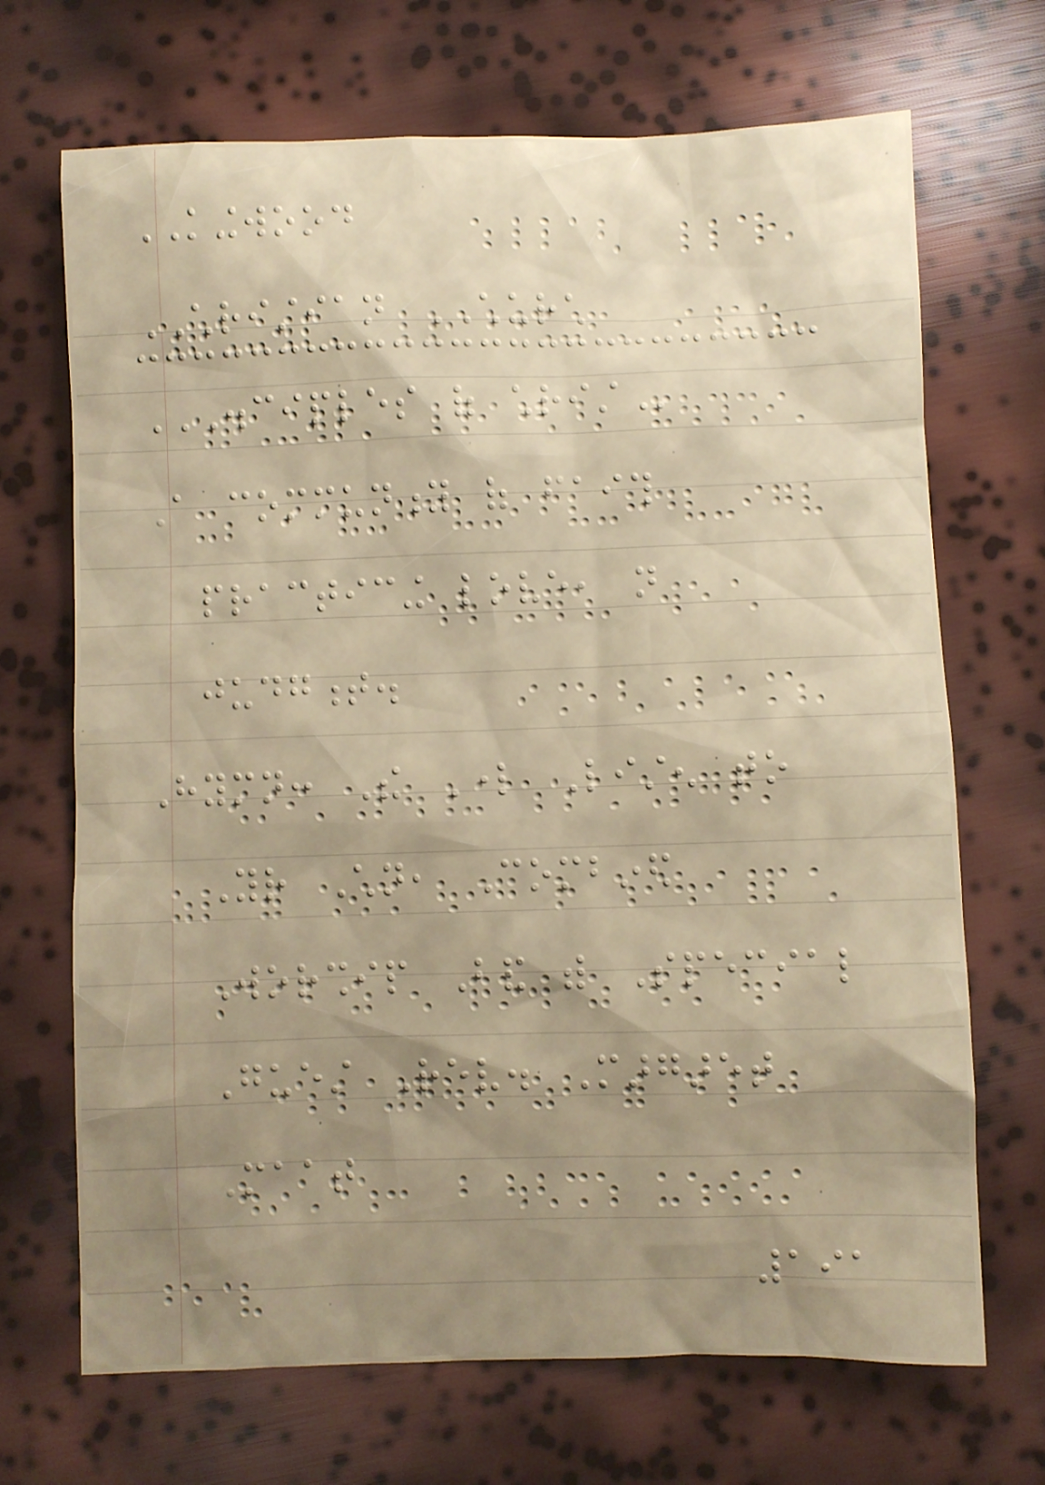KINGWOOD
CHRISTIAN CHURCH
DISCIPLES OF CHRIST
A community of faith
practicing love, not
judgment.
Hymn: The Lord Listen to
Your Children, Combined
Worship Band with Special
Guest Rev. Margaret
Maat
191
